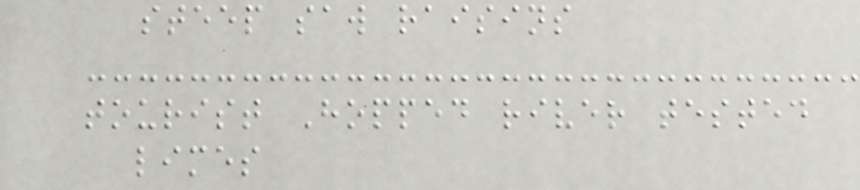steep saw raisins
tourist Hopped river tested
limes
